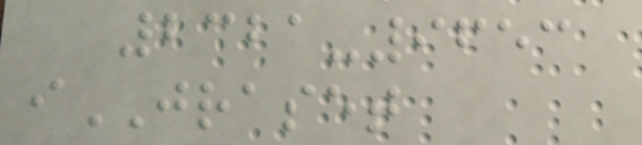2321-9653
iJRASET
